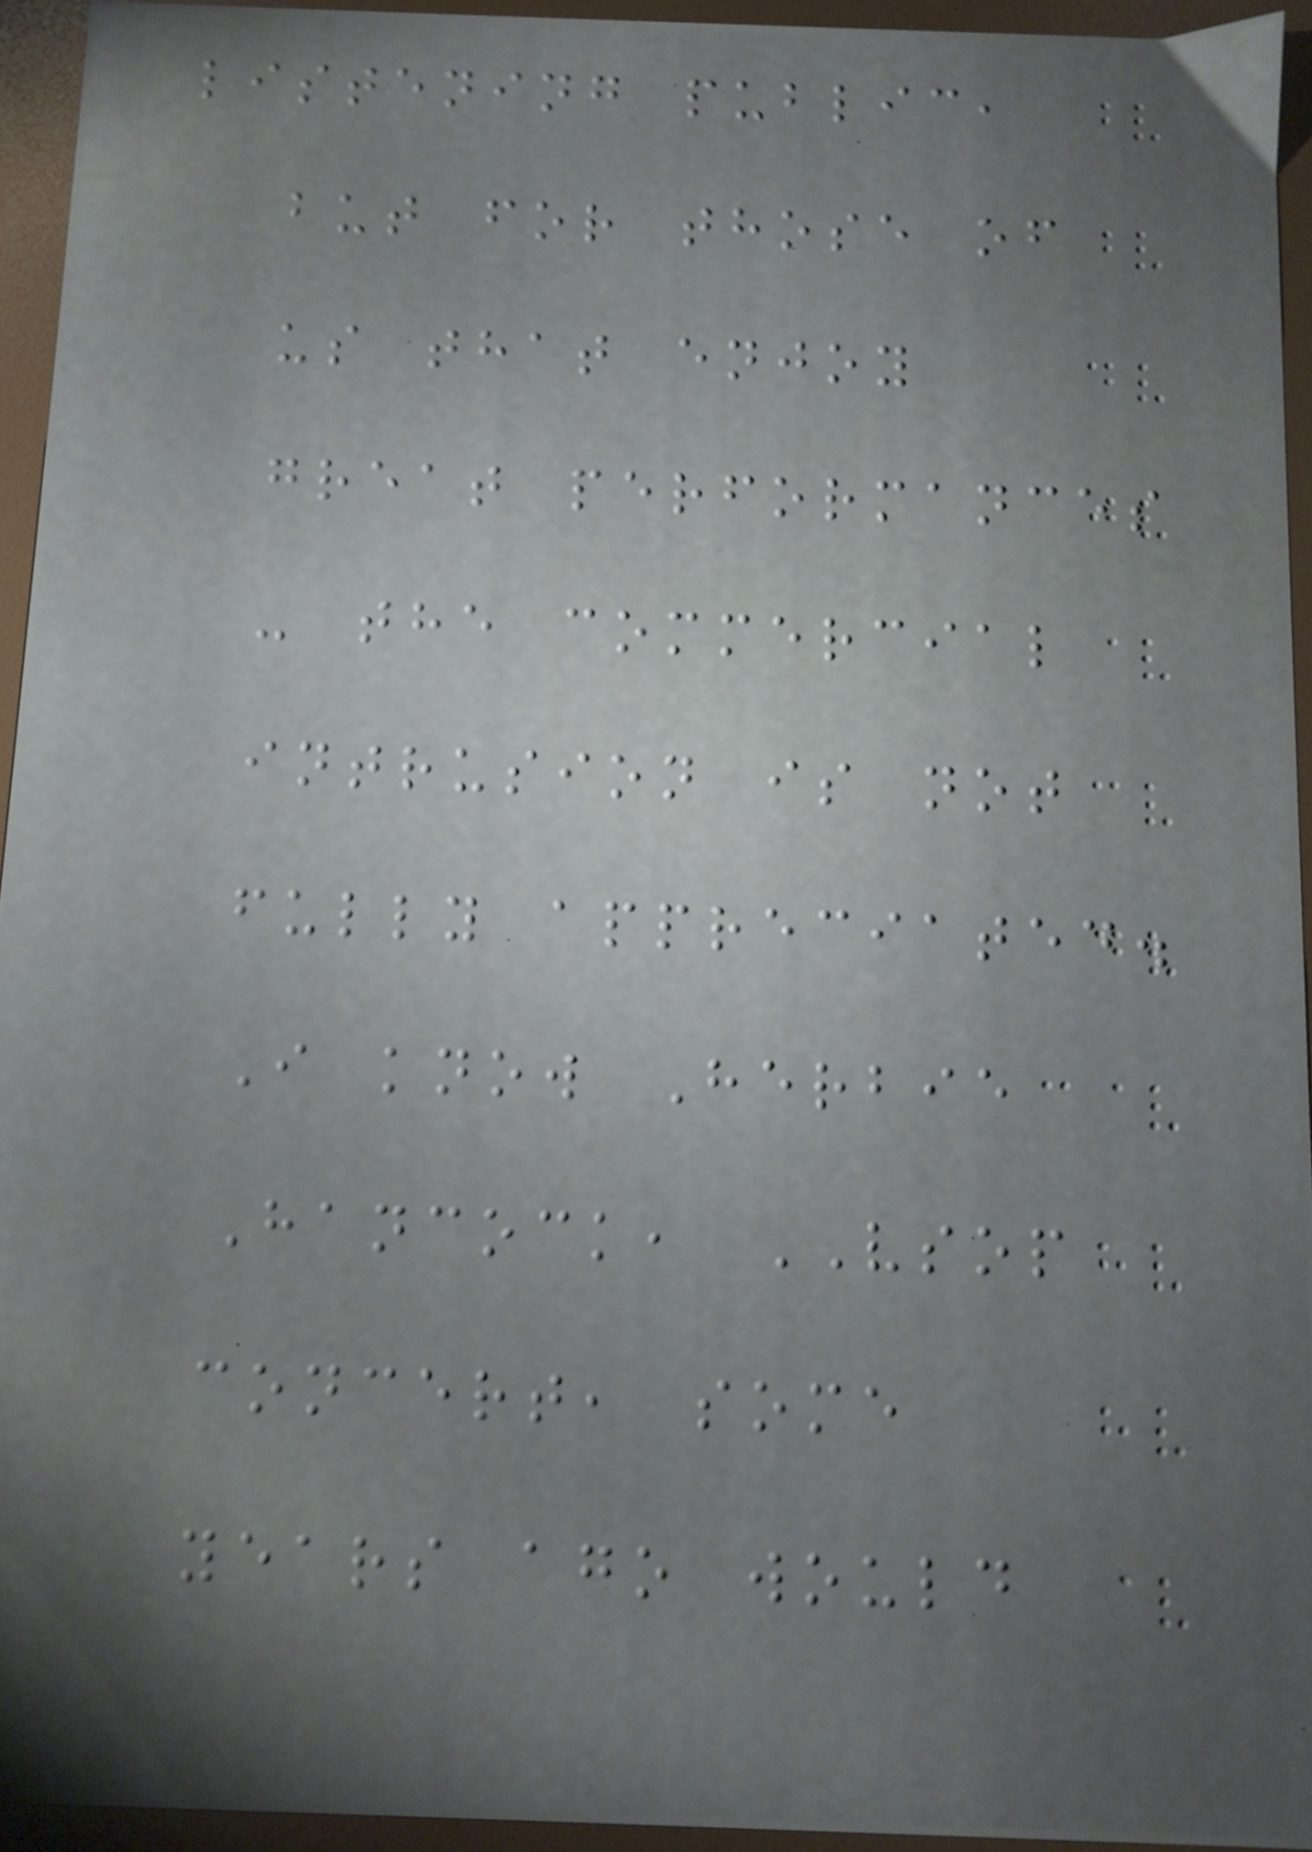listening public,
but for those of
us that enjoy
great performances
- the commercial
intrusion is not
fully appreciated.
I know Herbie
Hancock, VSOP
concert, some
years ago would
